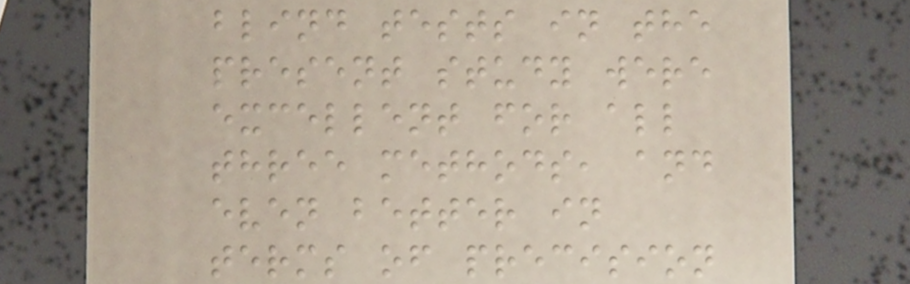blind tests in the
present study were
excellent for all
three methods, and
even better in
terms of precision
